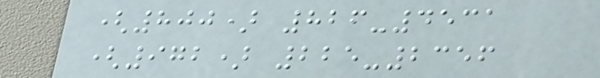(800) 826-4531
(972) 225-2356
